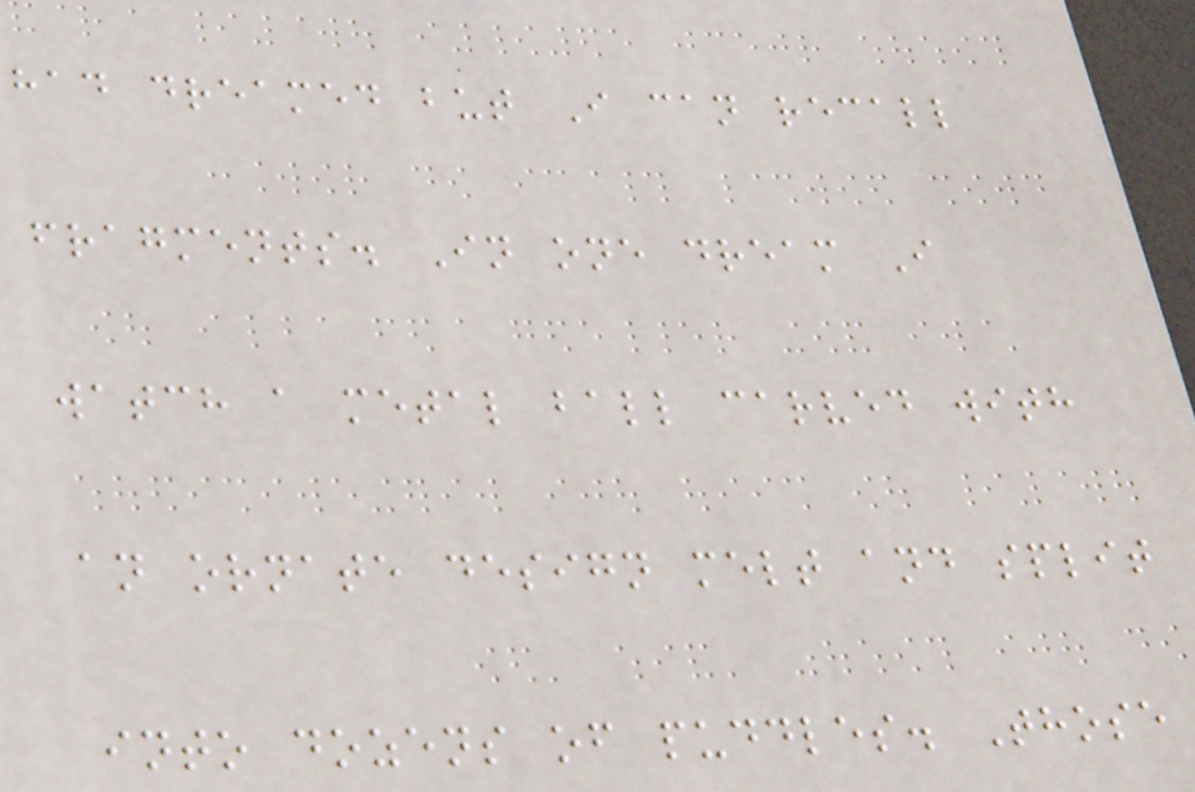had dreamed but I can recall
fragments. In one dream I
watch a metal ball carved with
an ornate design melt and split
into dozens of puddles. Those
